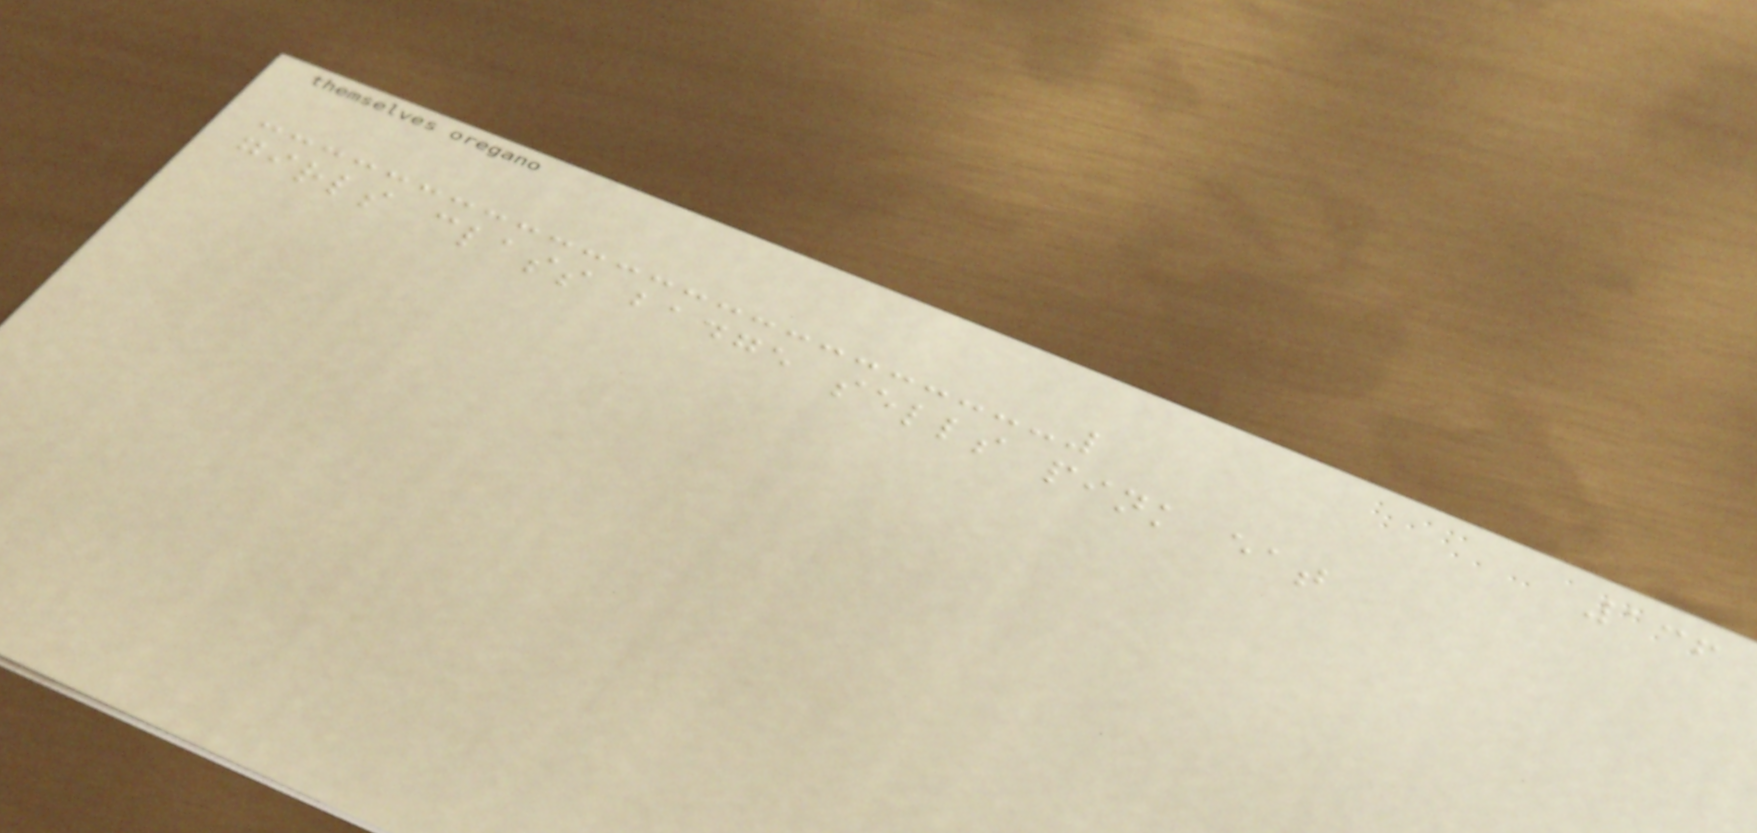136
girls class badge sells pink eat
